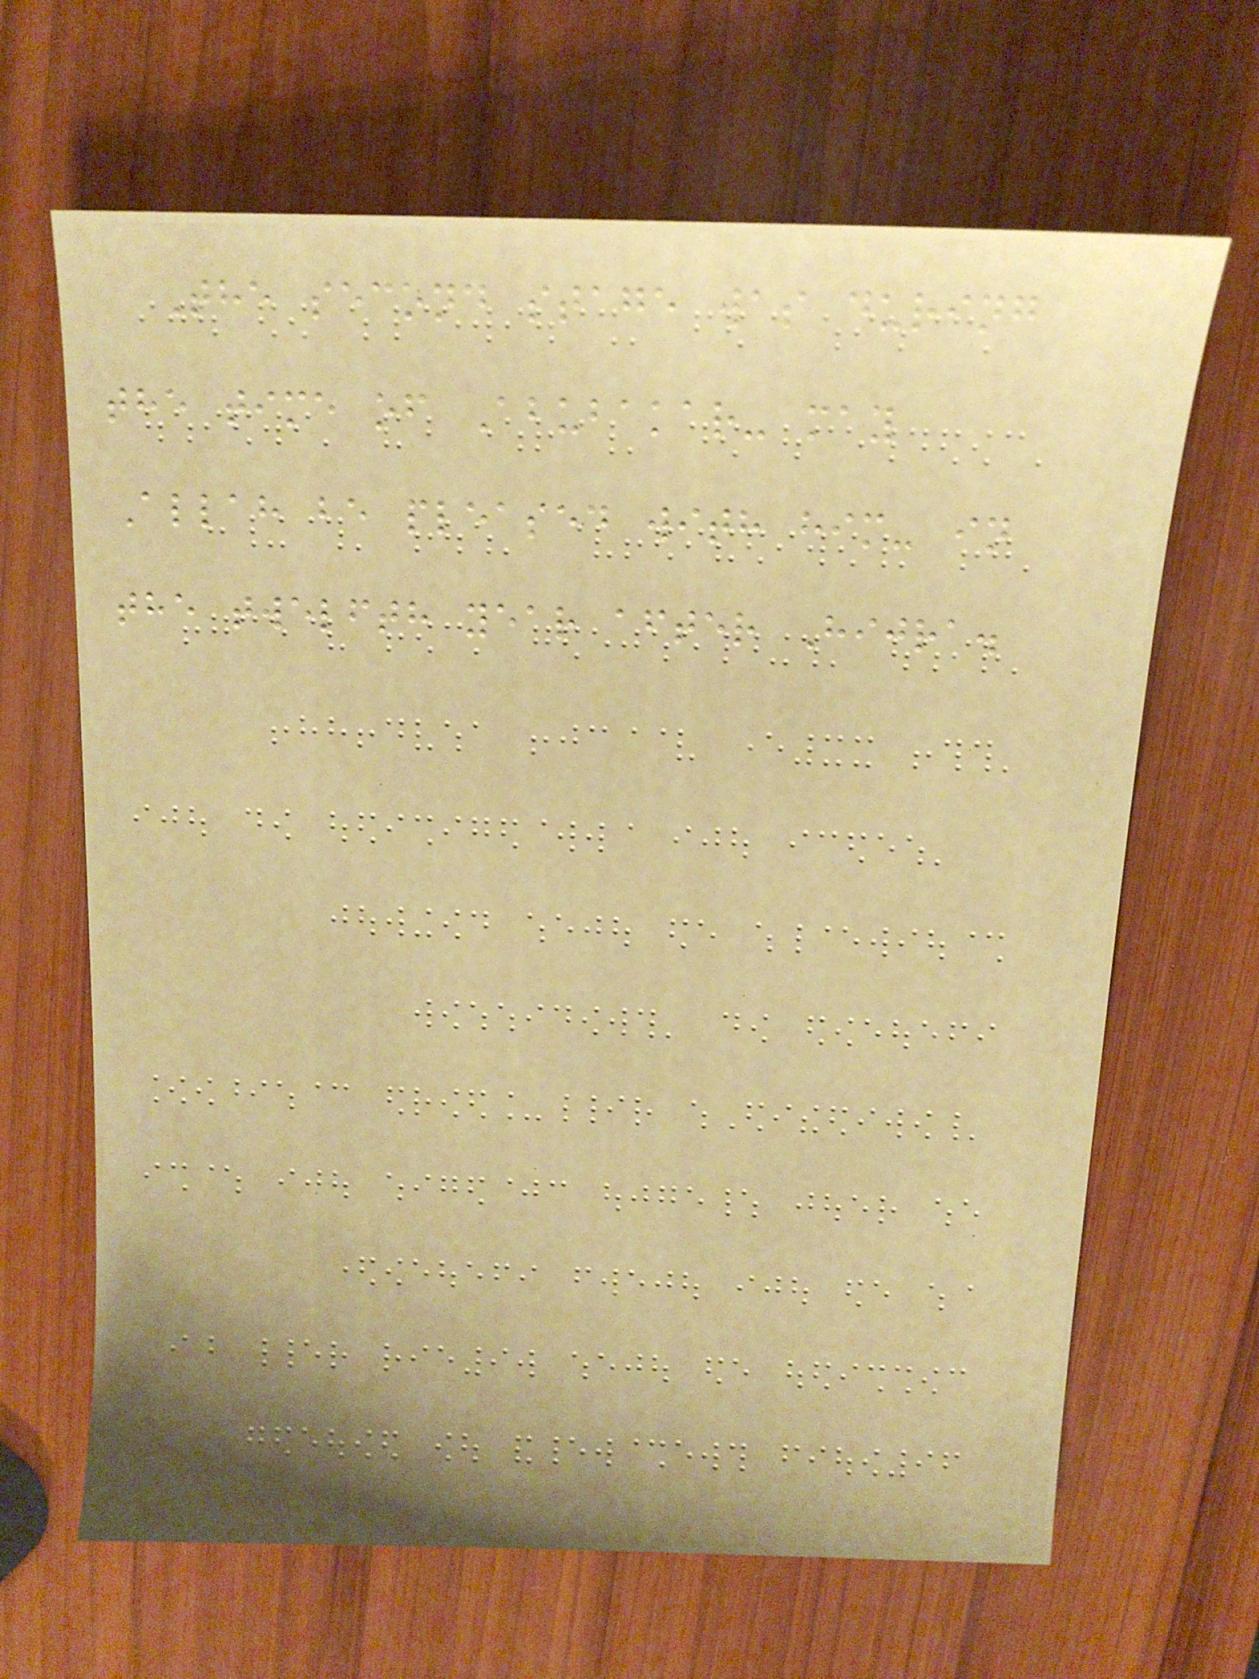The second stage was during
the time of Abubakar- may
Allah be pleased with him- in
the twelfth year after Hijra.
